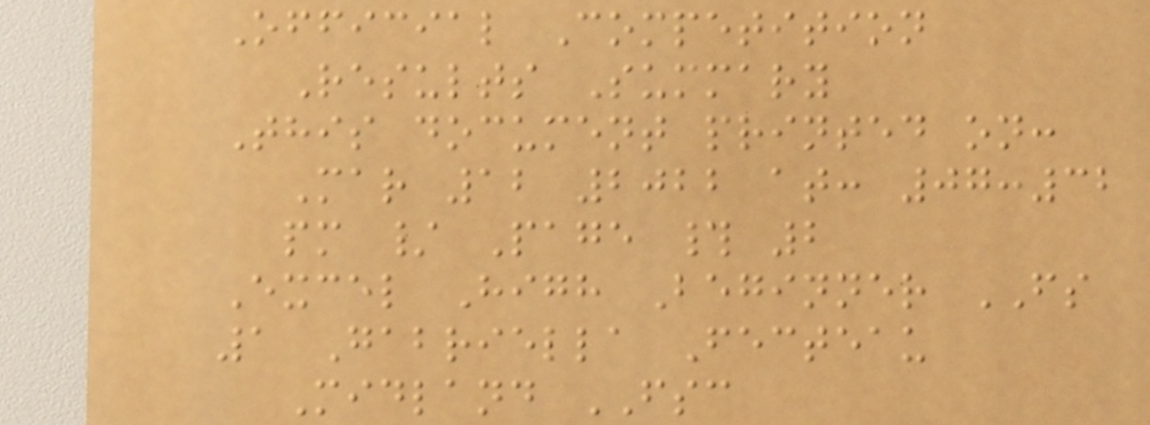Official Competition
Results Summary
This document printed on:
Mar 12 2022 at: 07:32
pm / Page # 2
Excel High Beginner FS
1 Gabriella Fecteau
Midland FSC
